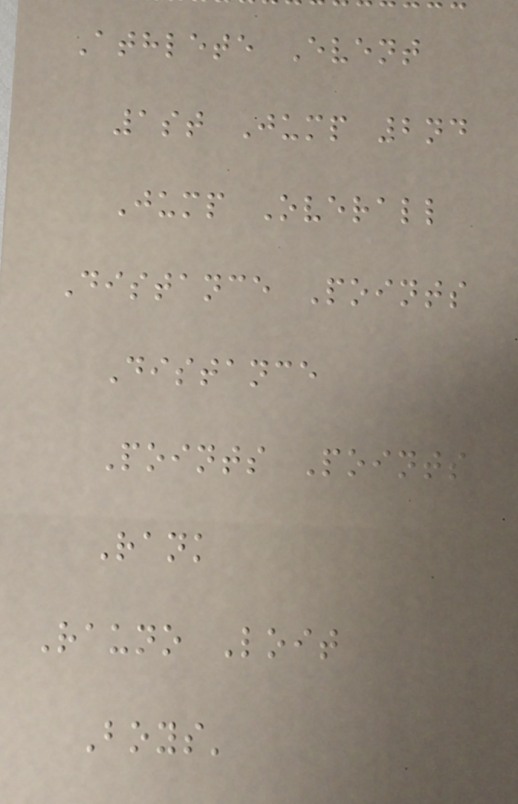Athlete Event
1st Jump 2nd
Jump Overall
Distance Points
Distance
Points Points
Rank
Rauno Loit
Boys'
